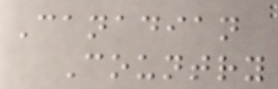Canadian
Country
